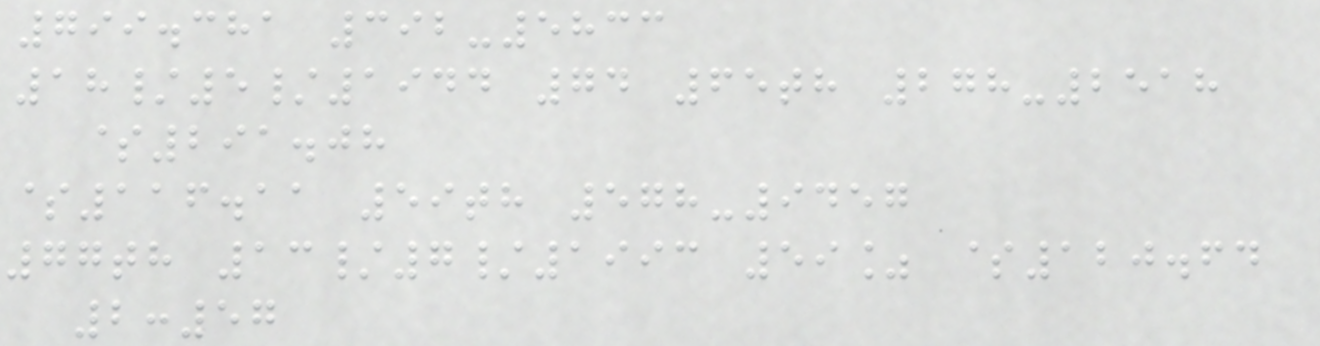799.381 392-5833
18/5/1944 74 65th 278-2518
$291.08
$116.11 59th 578-9457
77th 13/7/1993 59% $120.64
2:57
